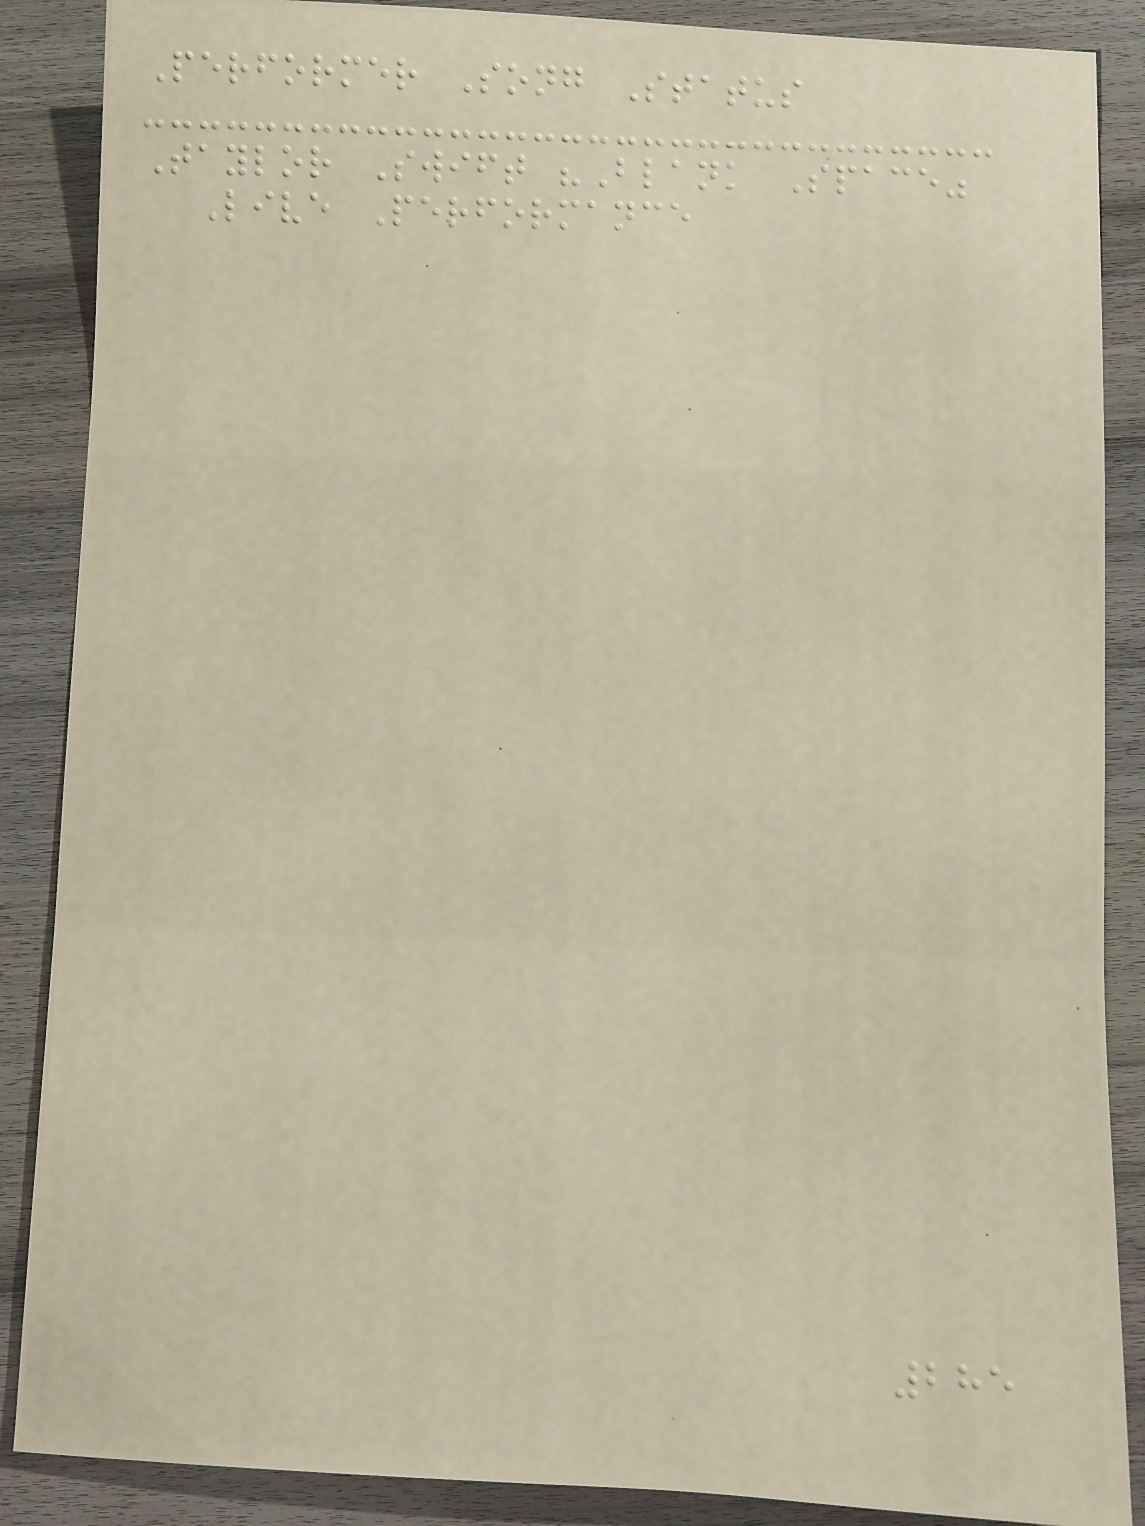Performer Song Status
Taylor Swift "Blank Space"
Live Performance
285
